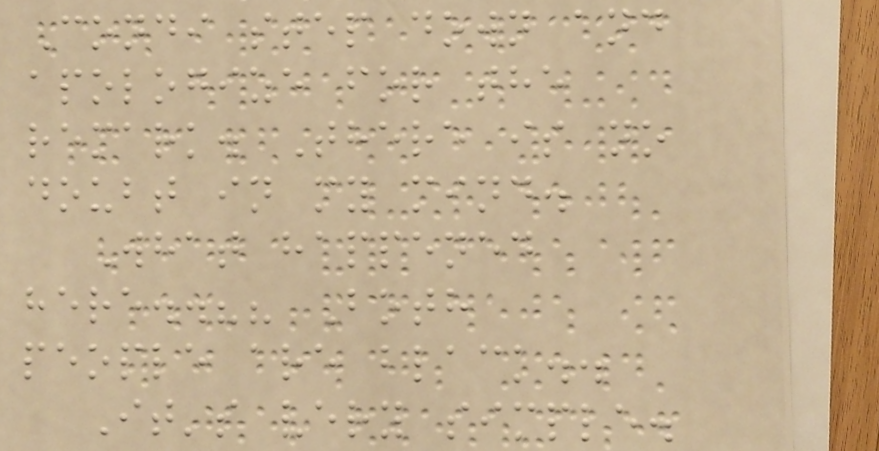Condi step down and
apologize for the
remark. There is no
doubt in my mind.
What happened
here..?? Both
people are black..
It's very simple.
